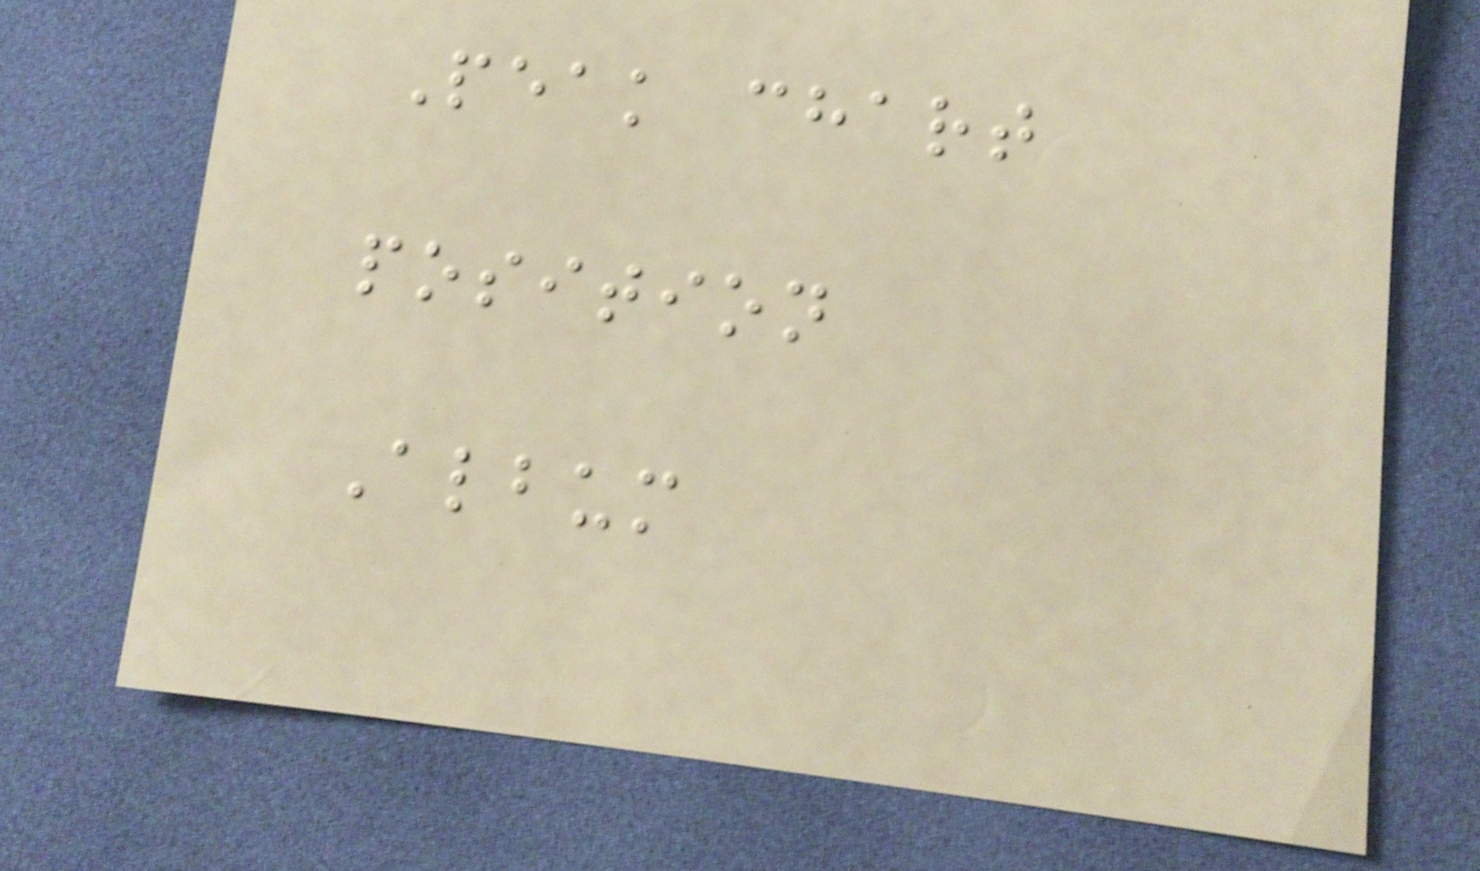Peak chart
position
Album
